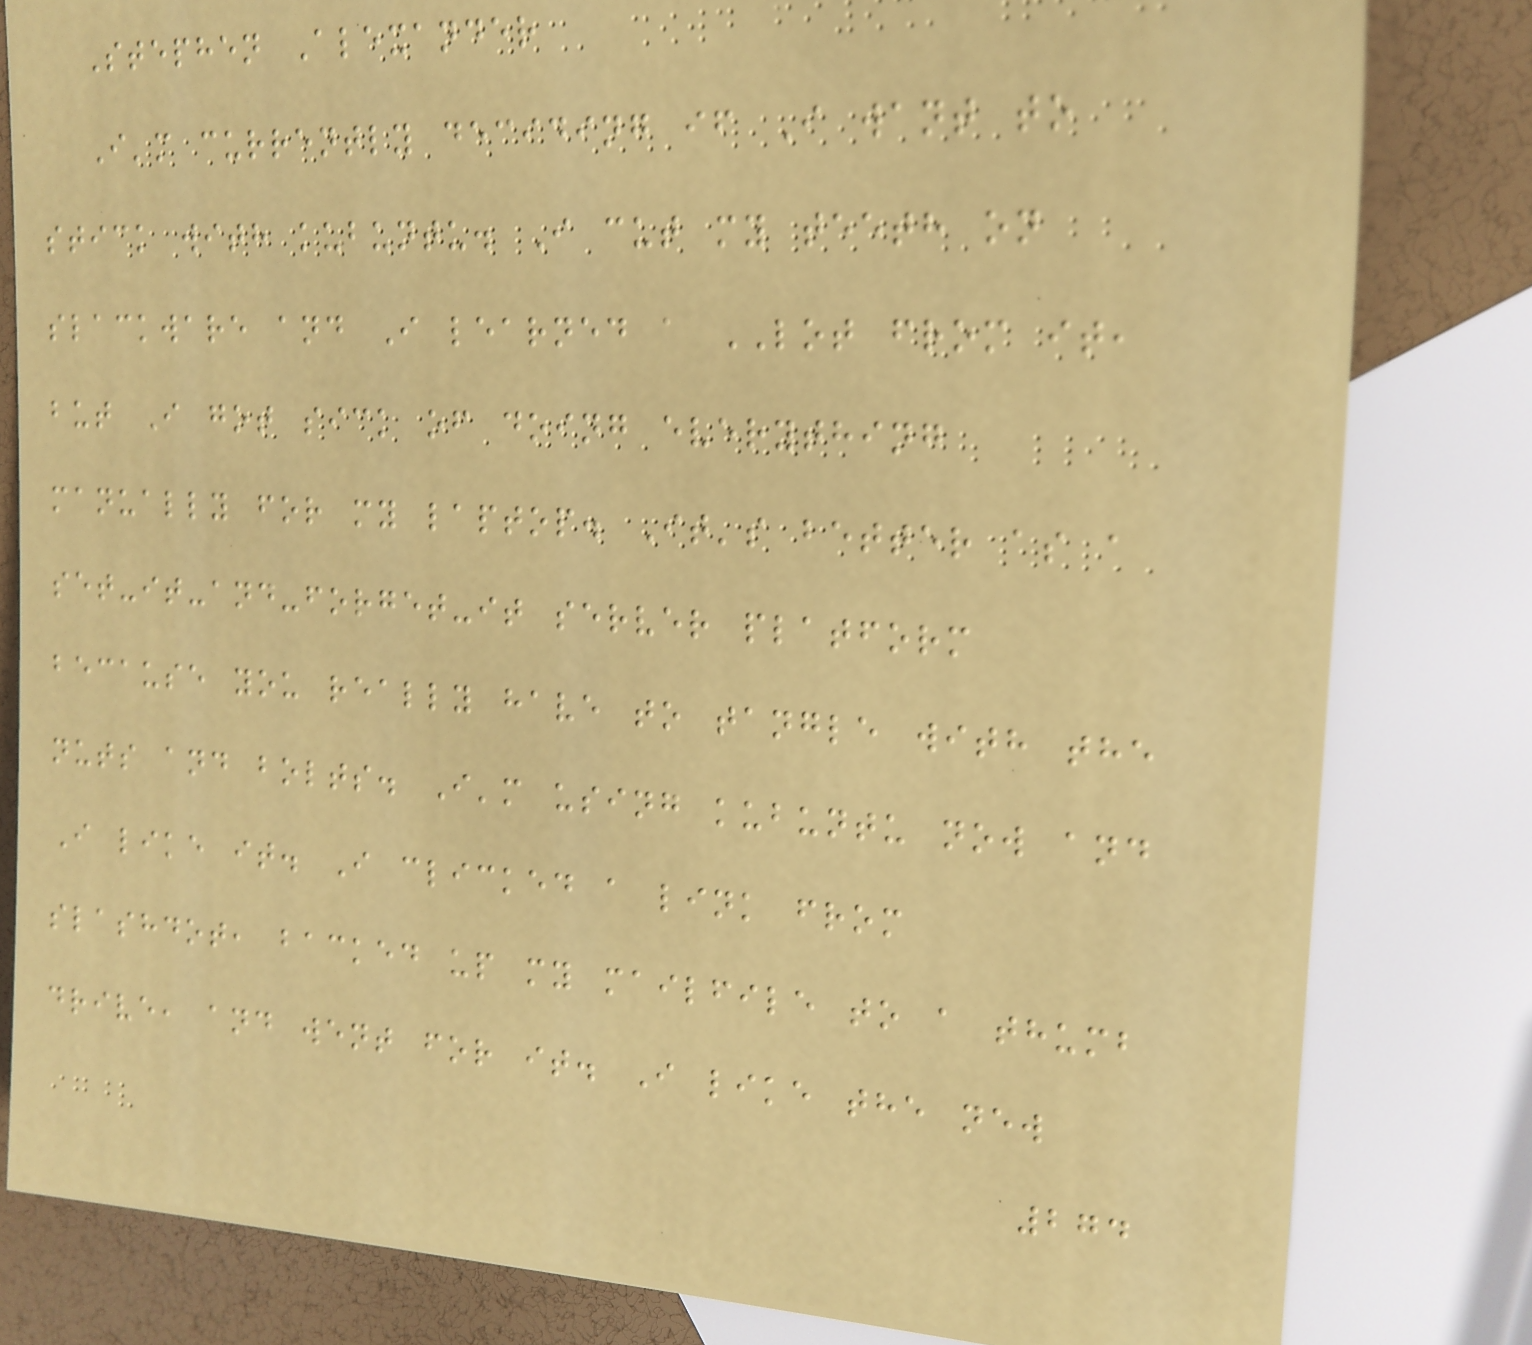Stephen Alexander
I'm currently deciding if I want to
stick with kubuntu. I cut my teeth on
slackware and I learned a LOT from it,
but I got sick of doing everything
manually for my laptop. It's better as a
set-it-and-forget-it server platform
because you really have to tangle with the
nuts and bolts. I'm using kubuntu now and
I like it. I clicked a link from
slashdot, backed up my mailfile to a thumb
drive, and went for it. I like the new
274
